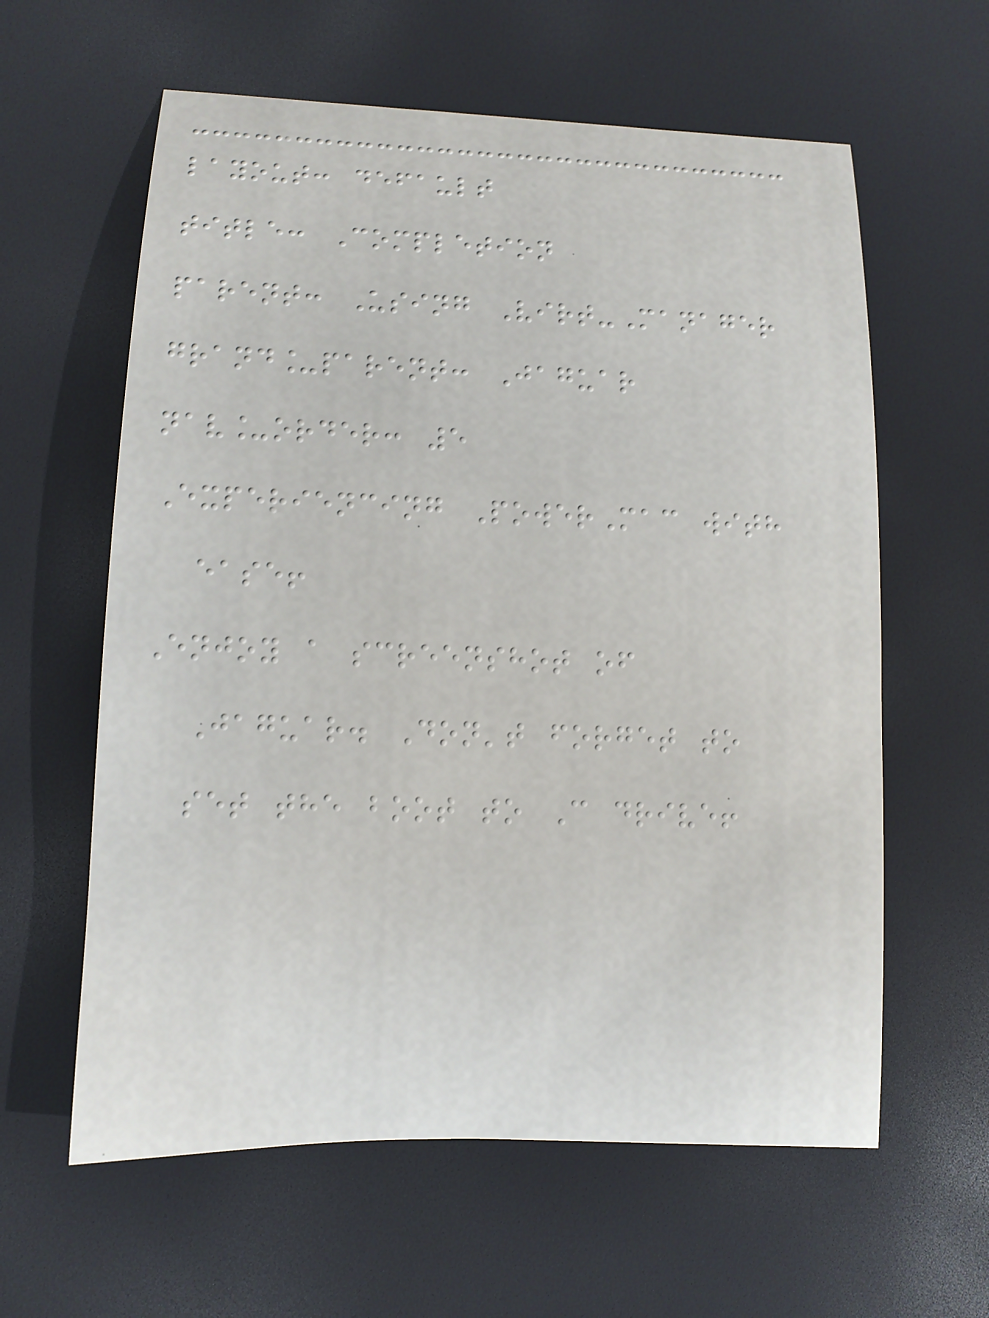layout: default
title: Completion
parent: Using Virt-Manager
grand_parent: Jaguar
nav_order: 5
Experiencing PowerMac with
ease!
Enjoy a screenshot of
Jaguar. Don't forget to
set the boot to C drive!
